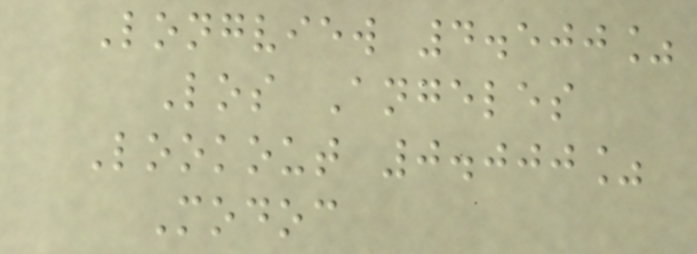Longview 4.500%
Los Angeles
Lookout 0.000%
Modoc
